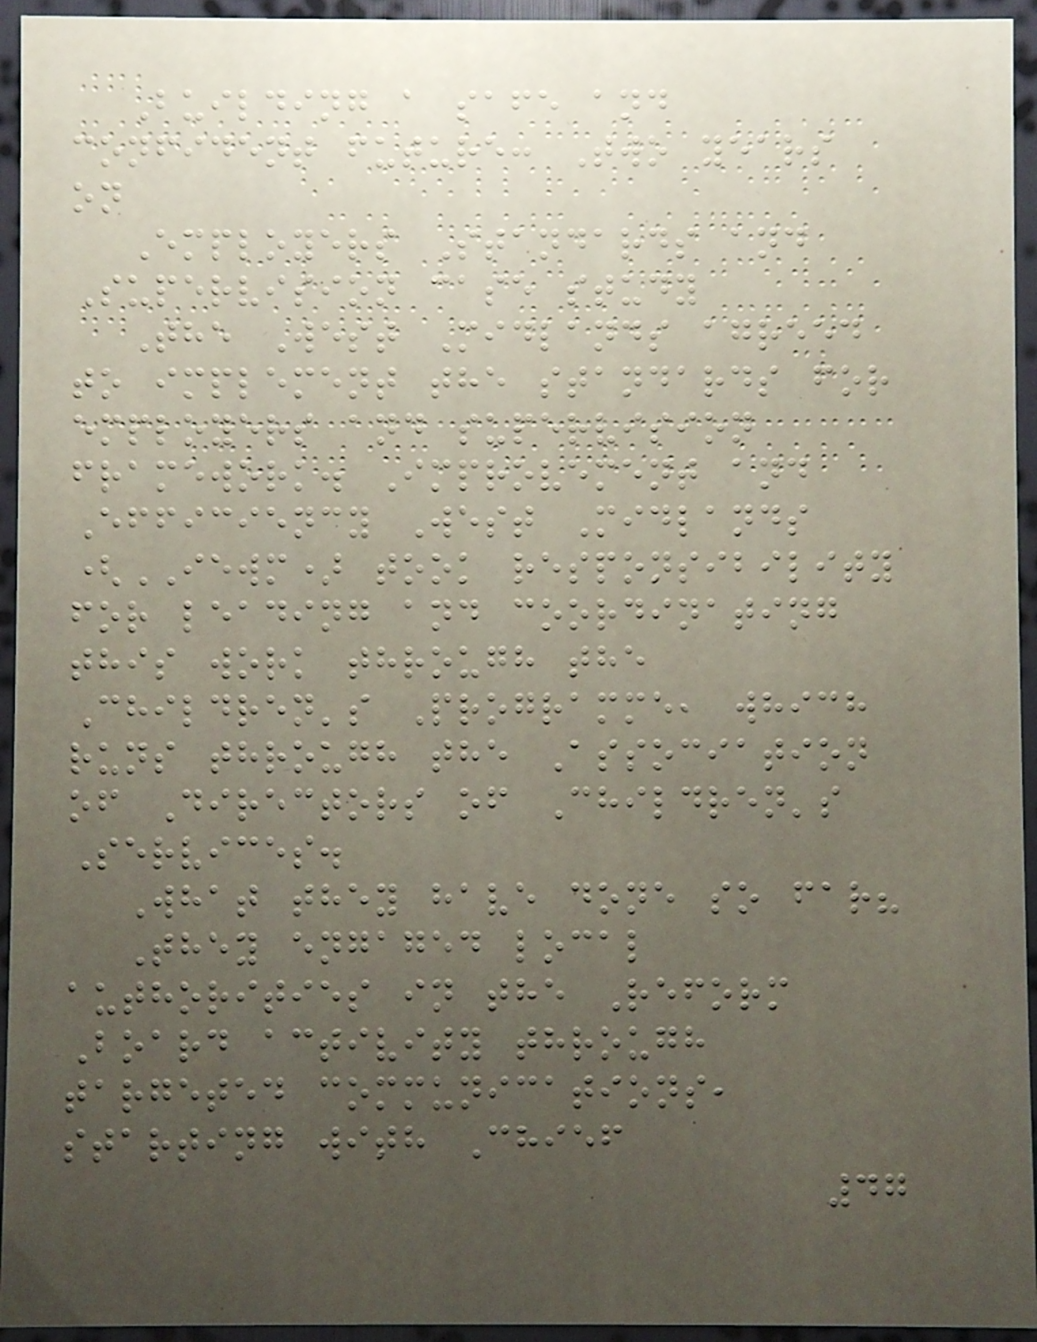Building a safe and
confident future: Two years
on
Employers Standards and
Supervision case study
The West Midlands agreed
to implement the standards for
employers and supervision
framework. Improvement and
Efficiency West Midlands
(IEWM) took responsibility
for leading and coordinating
this work through the
Children's Programme, which
runs through the Association
of Directors of Children's
Services.
What they have done so far?
They engaged local
authorities in the Reform
Board activity through
targeted communications,
starting with Chief
47
